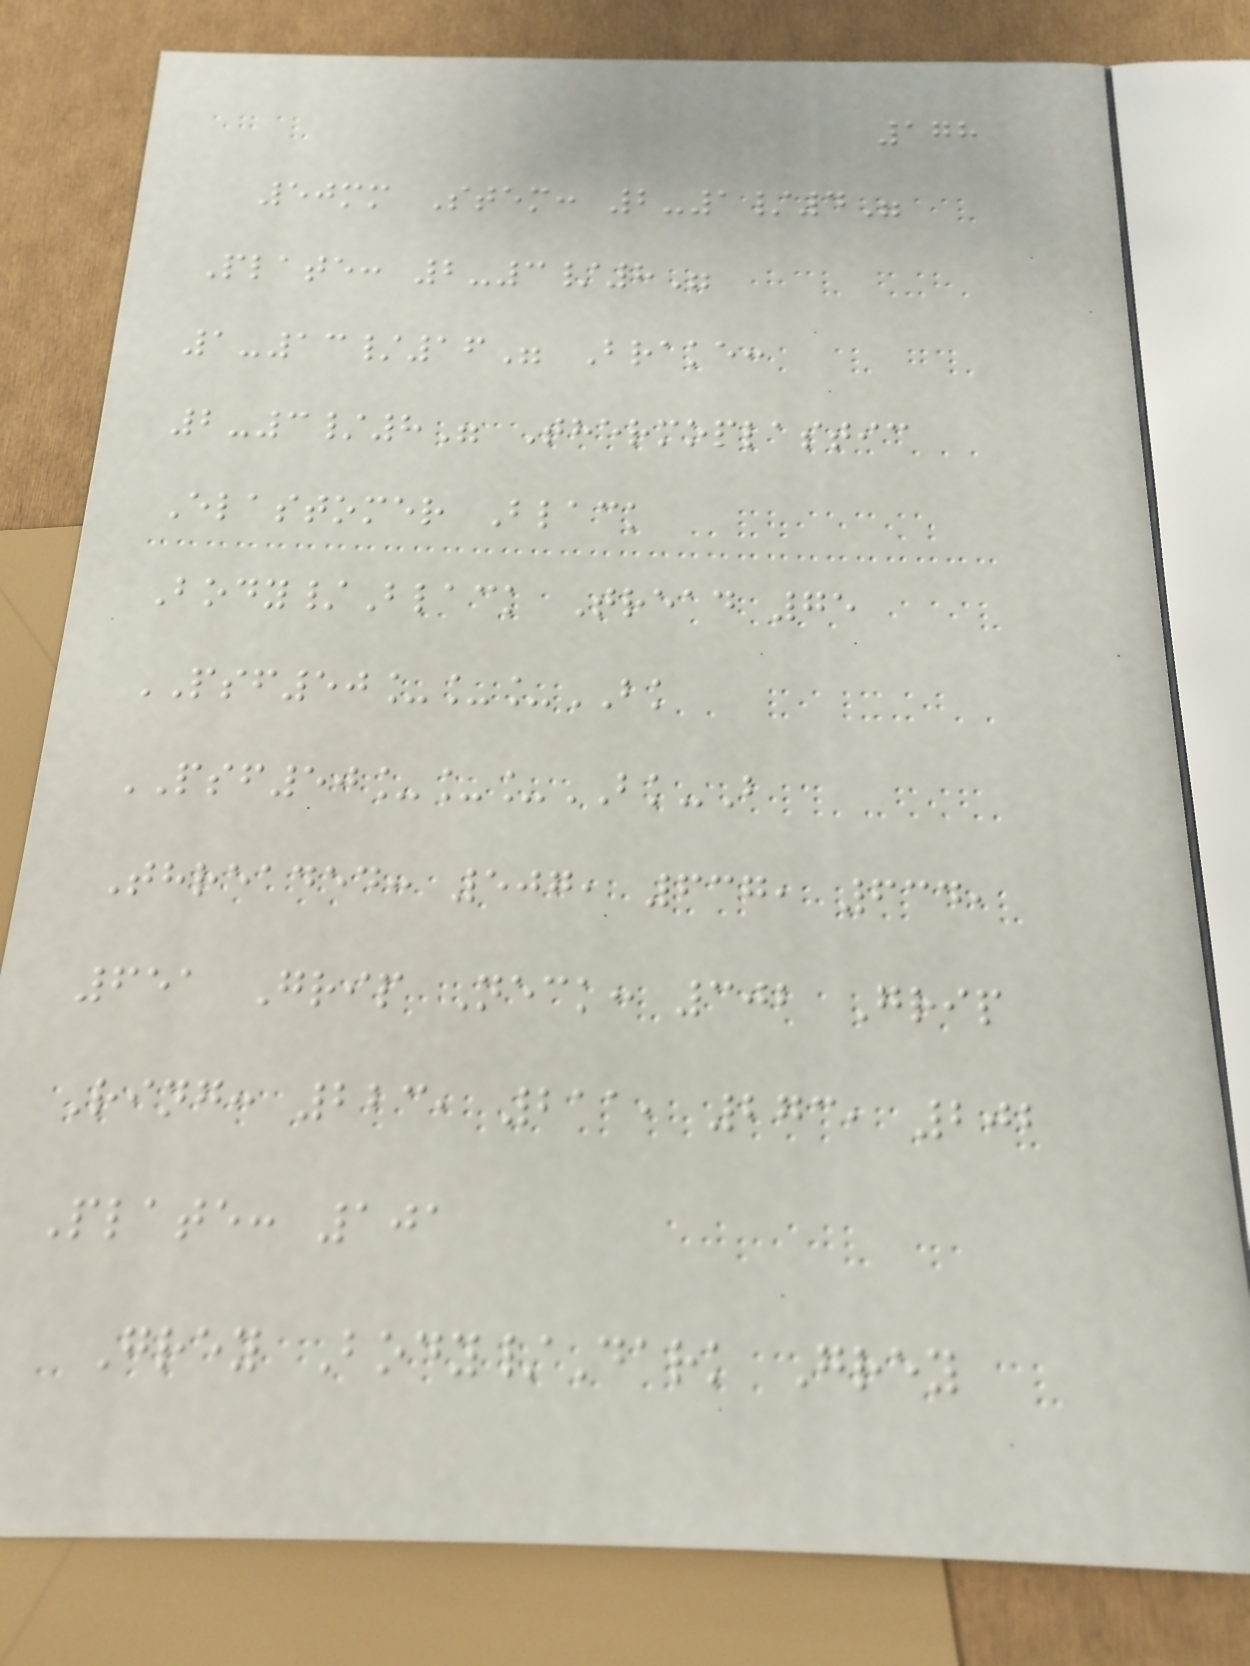178
50mm Stem: 2-1/4"
Plate: 2-3/8"
1-13/16" Brake:
2-3/8" Thermoplastic
Elastomer Black
Body/Black Tread 75
PSF50___BK
PSF50___BK-B
Threaded: 507, 637, 634,
651 Grip Neck: 302 Grip
Ring: 223, 211, 273, 202
Plate: 101
Grey Body/Dark Grey
